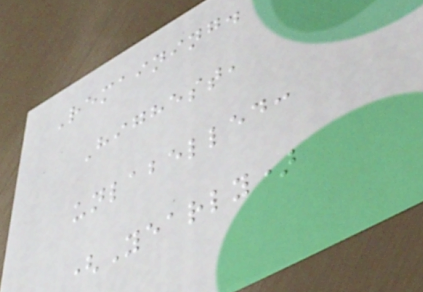Remaining.
Highest,
unlabelled:
(Yearly)
